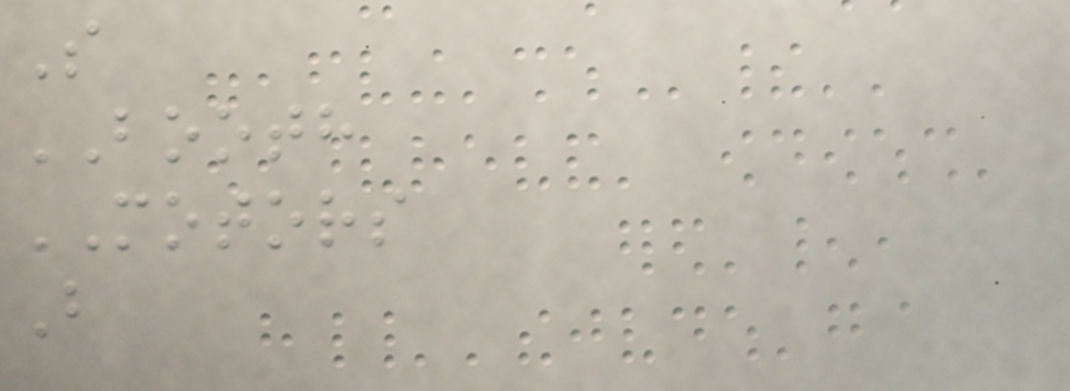S
BOOTH
MOTORS
B
